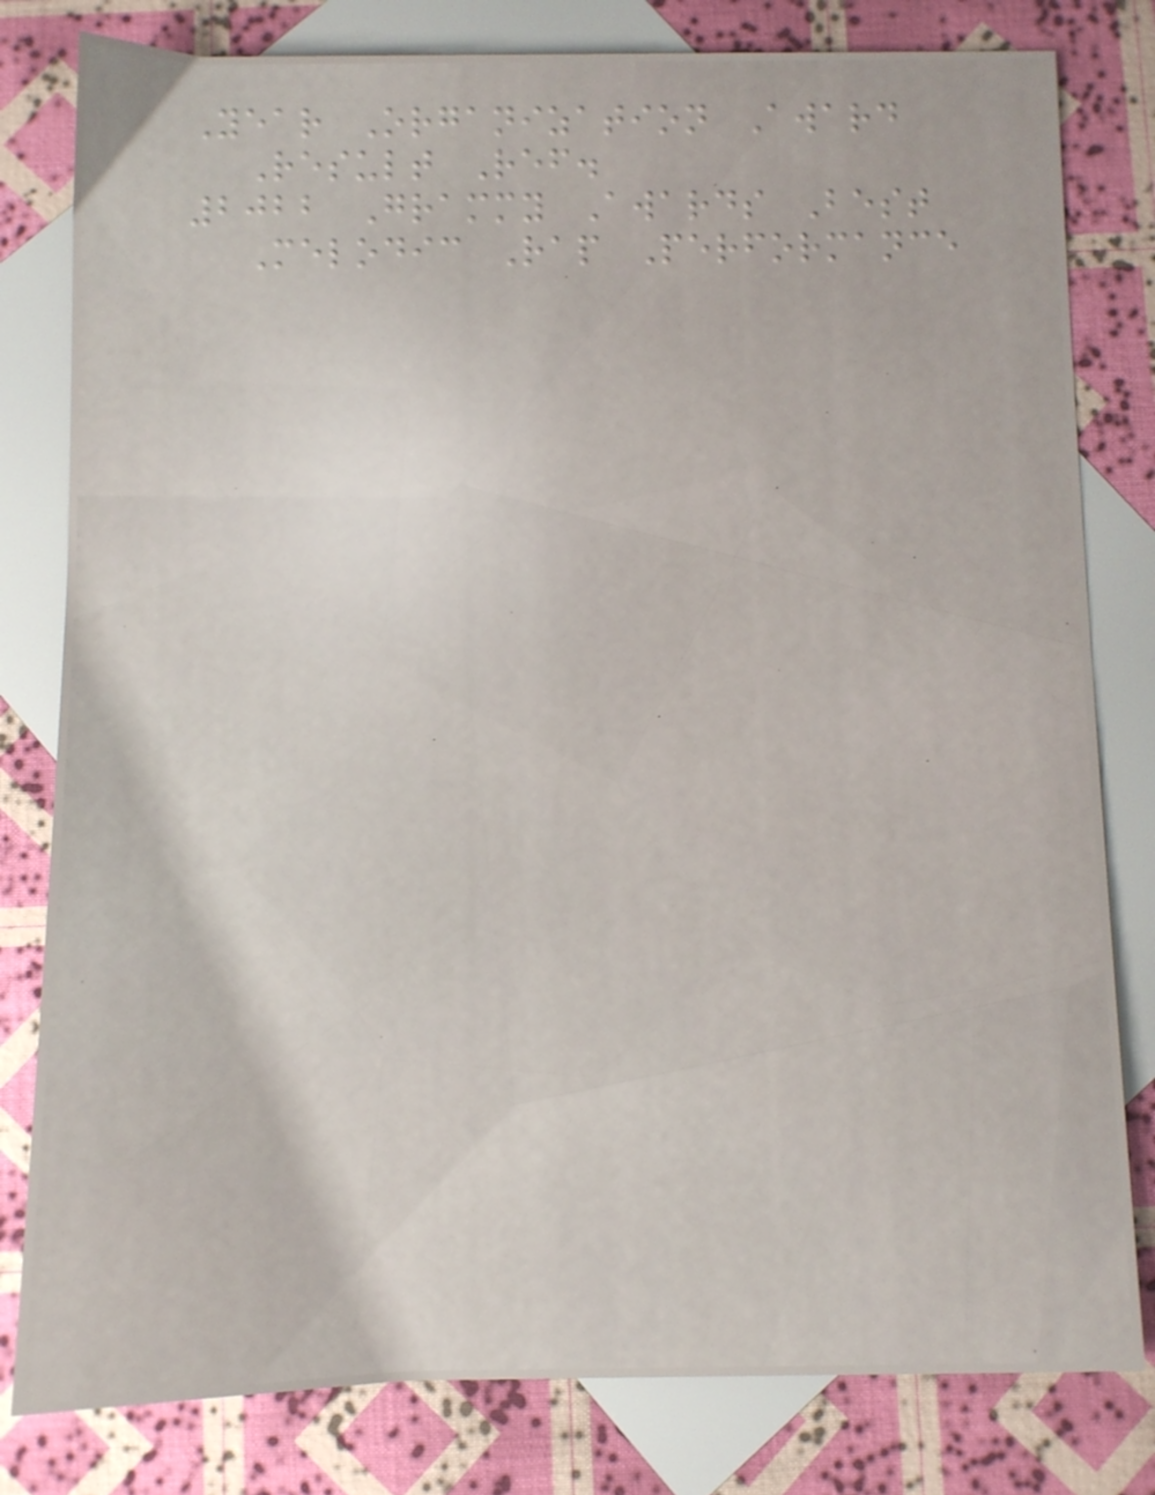Year Organization Award
Result Ref.
2022 Grammy Awards Best
Melodic Rap Performance
